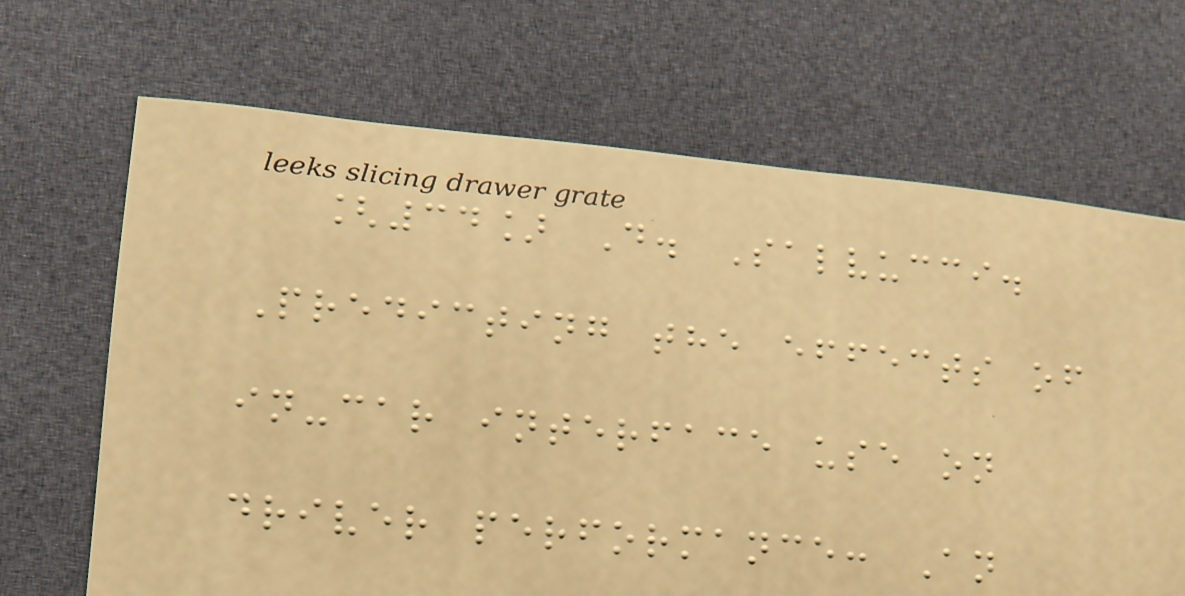[34] D. Salvucci.
Predicting the effects of
in-car interface use on
driver performance: An
